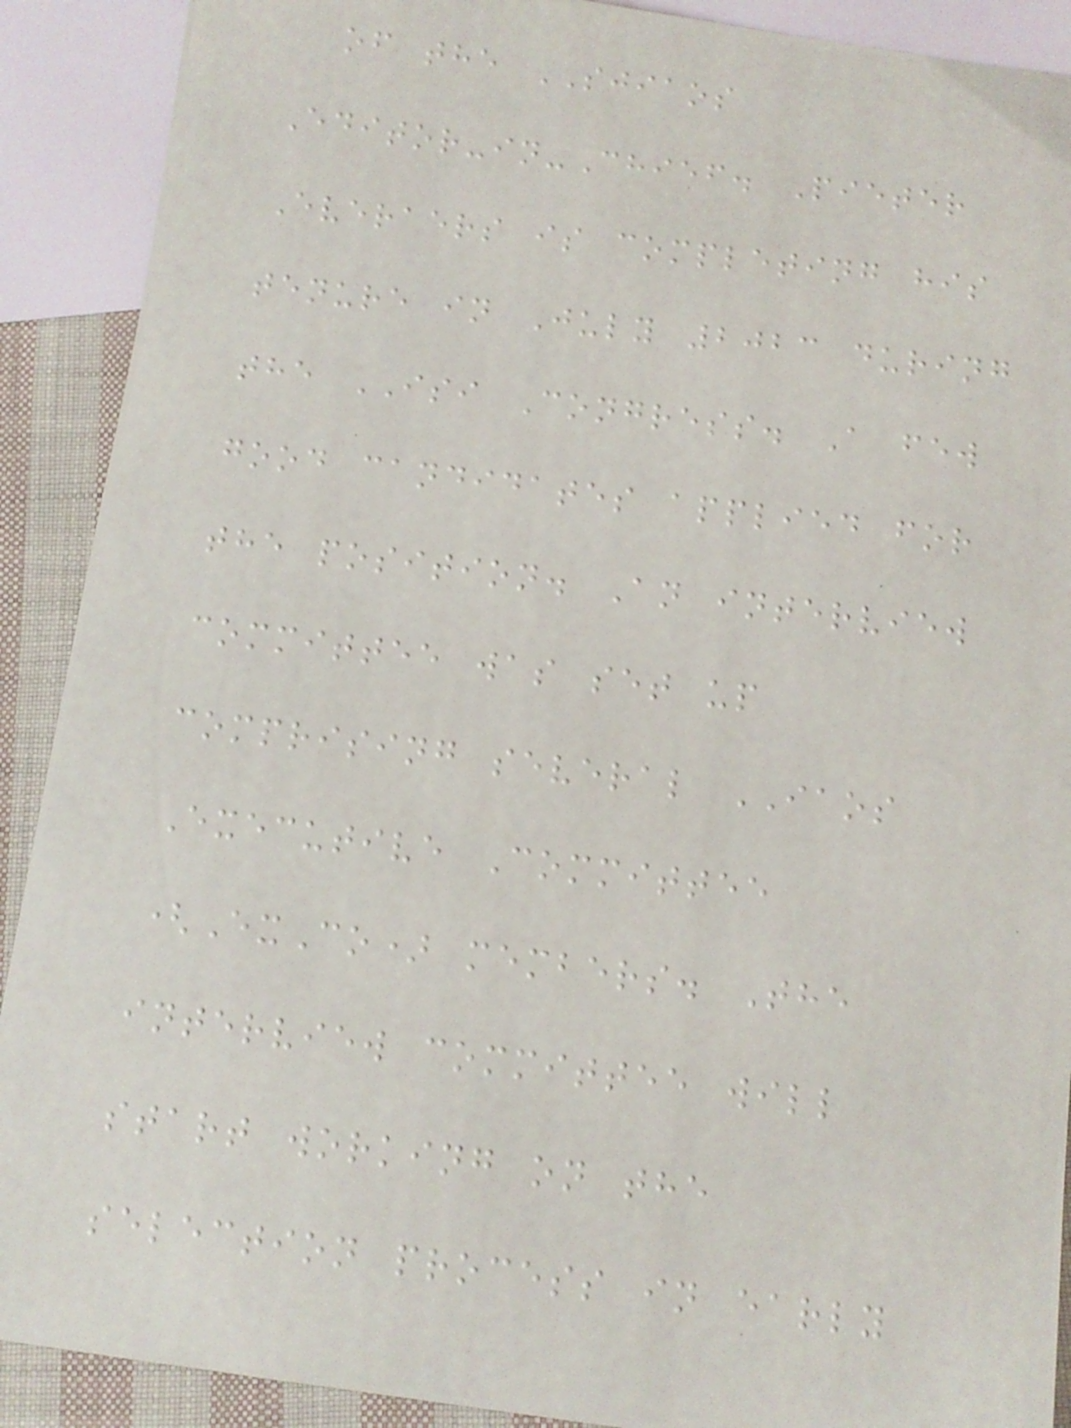of the SJIAOS
Editor-in-Chief. Pieter
Everaers is completing his
tenure in July 2023 during
the ISI Congress. A few
good candidates applied for
the position. An interview
committee was set up
comprising several IAOS
Executive Committee
(ExCo) members. The
interview committee will
start working on the
selection process in early
